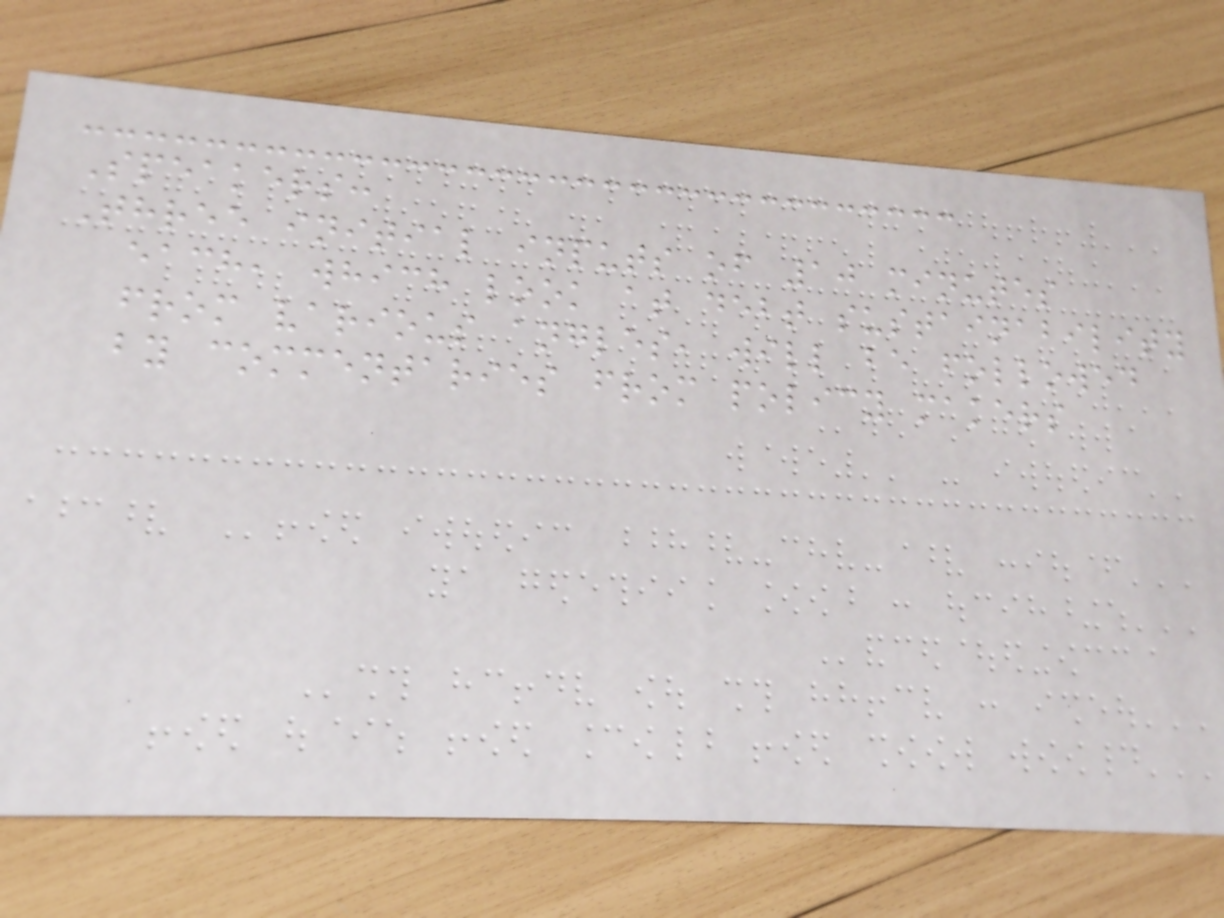Speakers:
Three initial inputs of 10 minutes
each, which look at debt sustainability
from various angles, will be followed
by commentaries from policy makers
